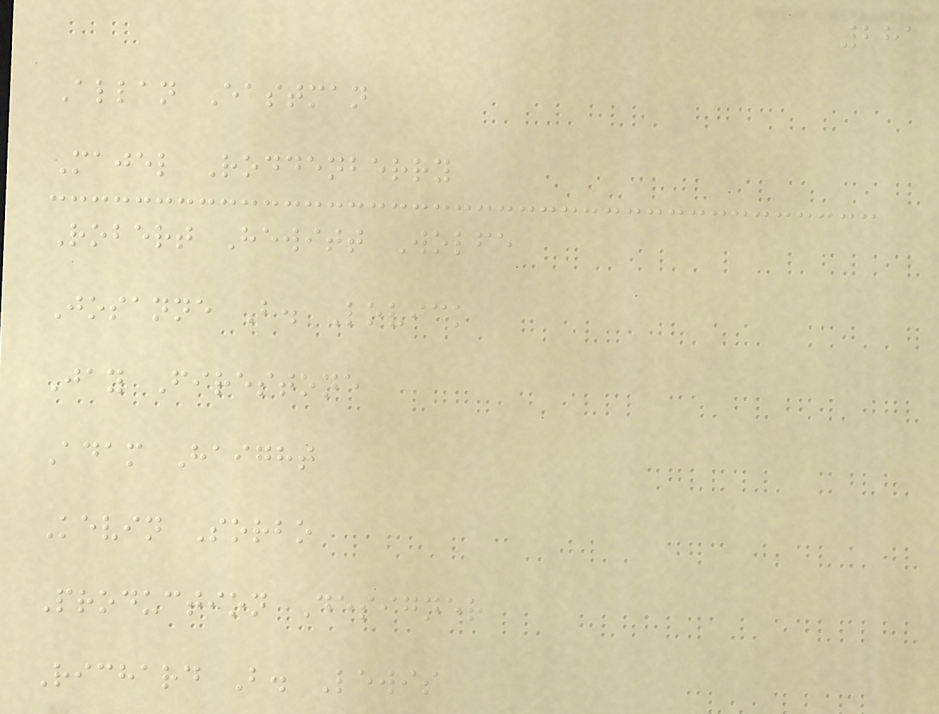281
Allan Eastman
Majel Roddenberry
Robert Hewitt Wolfe
Josanne B. Lovick
Jay Firestone
Adam Haight
Kevin Sorbo
Production Designer
Richard B. Lewis
